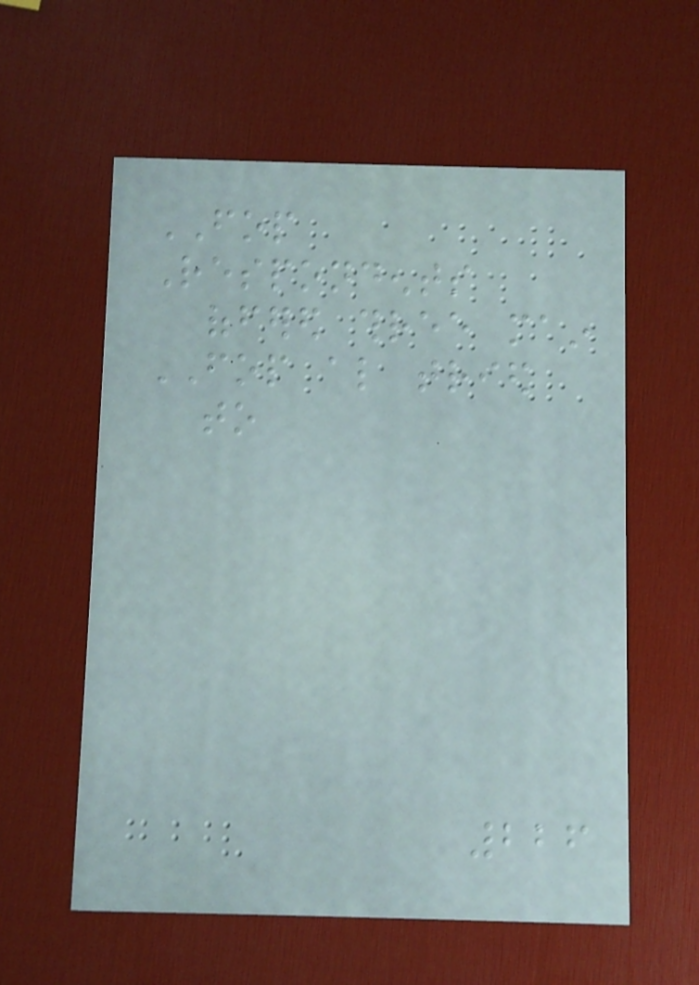FOP
Respondents
offered three main
FOP also tried
to
226
